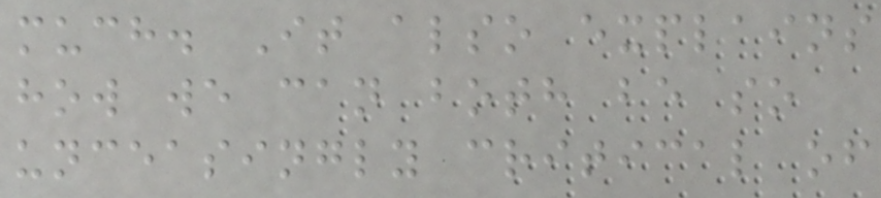much. It also explains
how we can both be so
unceasingly critical of
